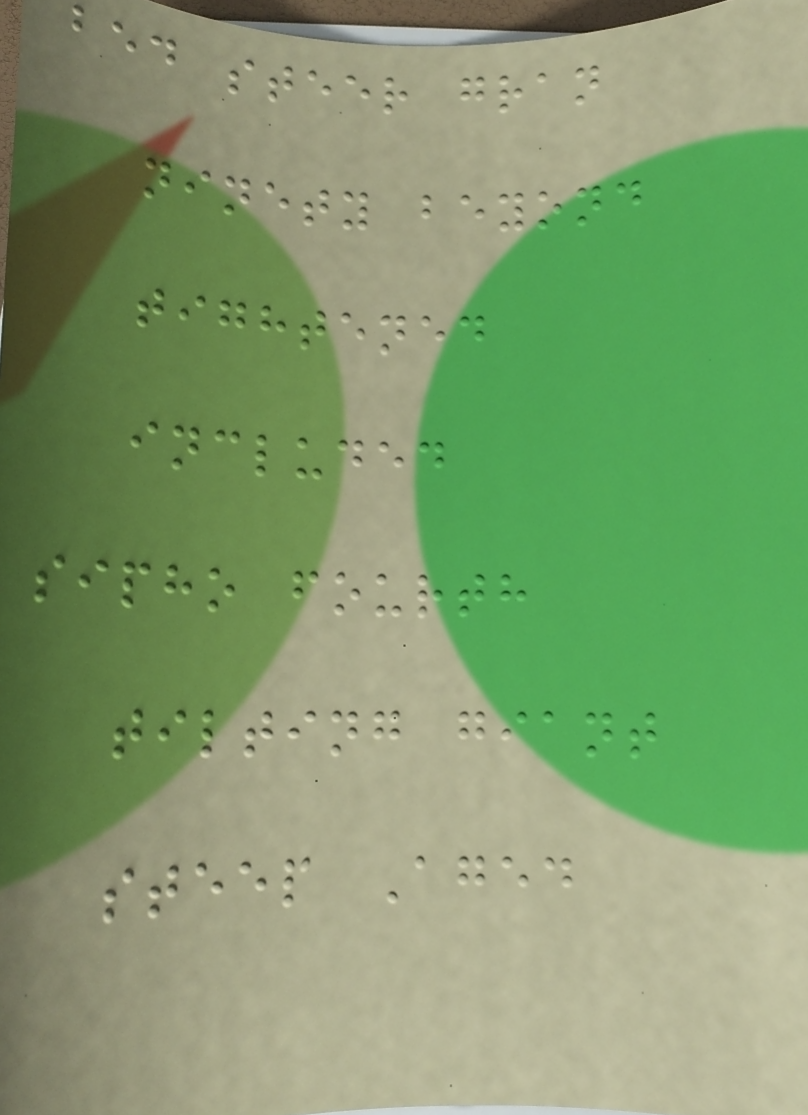bed steer gran
ninety beyond
tightened
included
sipho fourth
tilting giant
steep Aged
